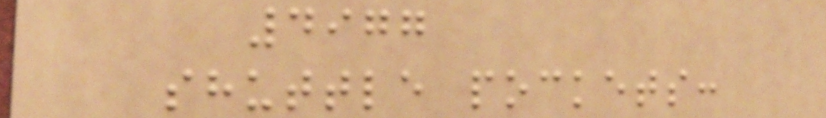4977
shuttle pockets:
